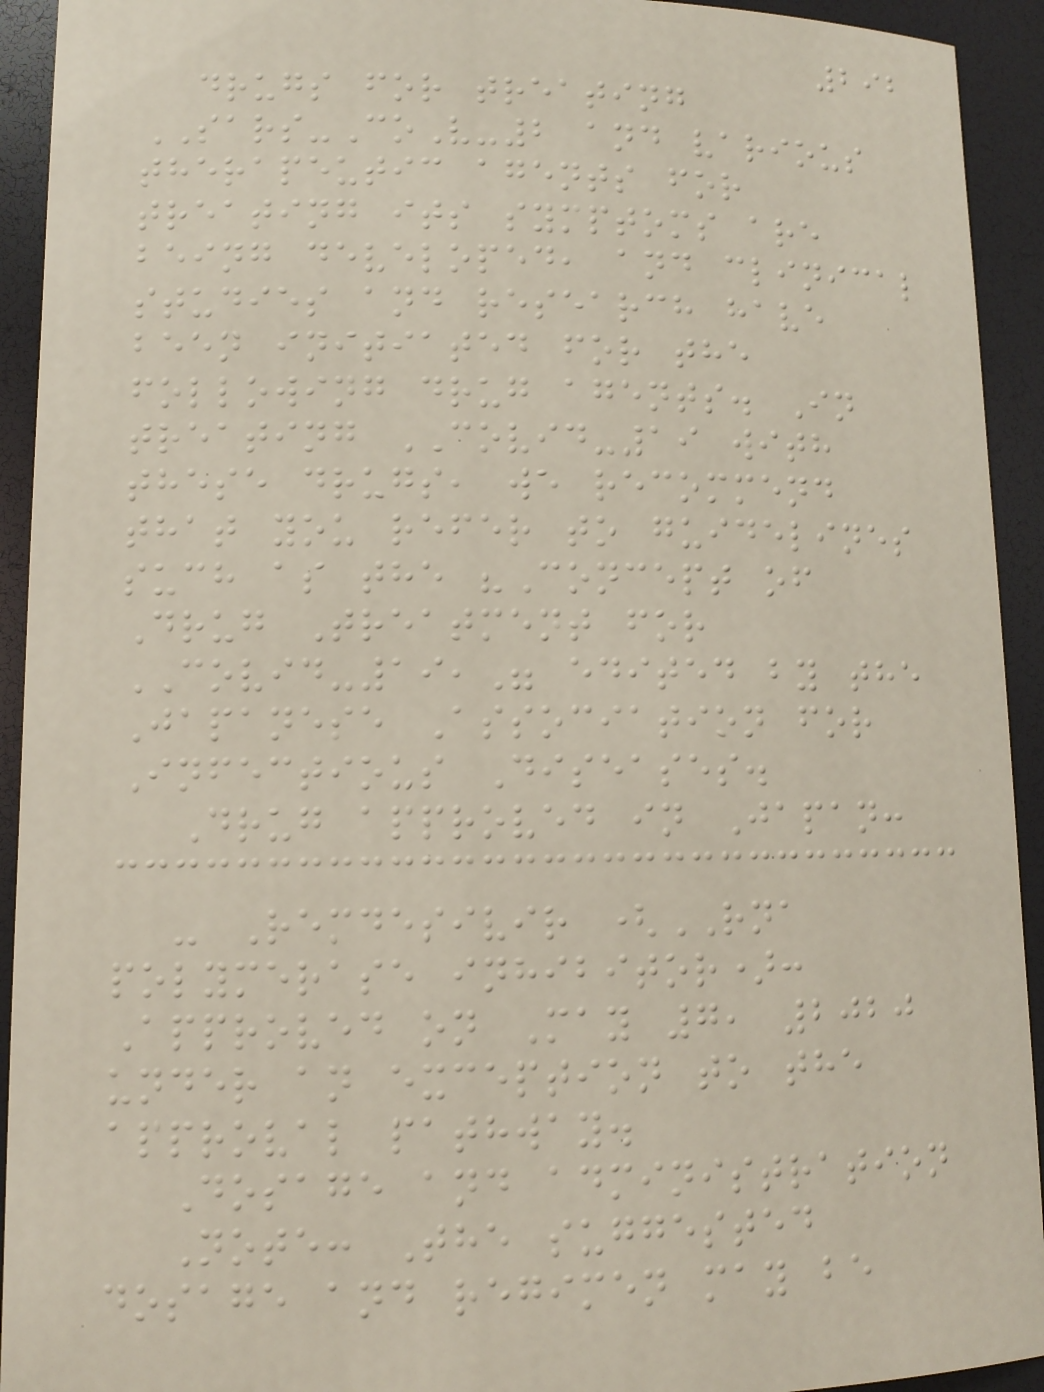292
drugs for treating
SARS-CoV-2 and various
therapeutic agents for
treating its symptoms are
being developed, and clinical
studies and research have
been initiated for the
following drug agents. In
treating COVID-19 with
these drugs, we recommend
that you refer to guidelines
such as the "Concept of
Drug Treatment for
COVID-19," edited by the
Japanese Association for
Infectious Diseases.
Drug approved in Japan:
- Remdesivir (RNA
polymerase inhibitor):
Approved on May 7, 2020
under an exception to the
approval pathway.
Dosage and administration
Note: The suggested
dosage and regimen may be
